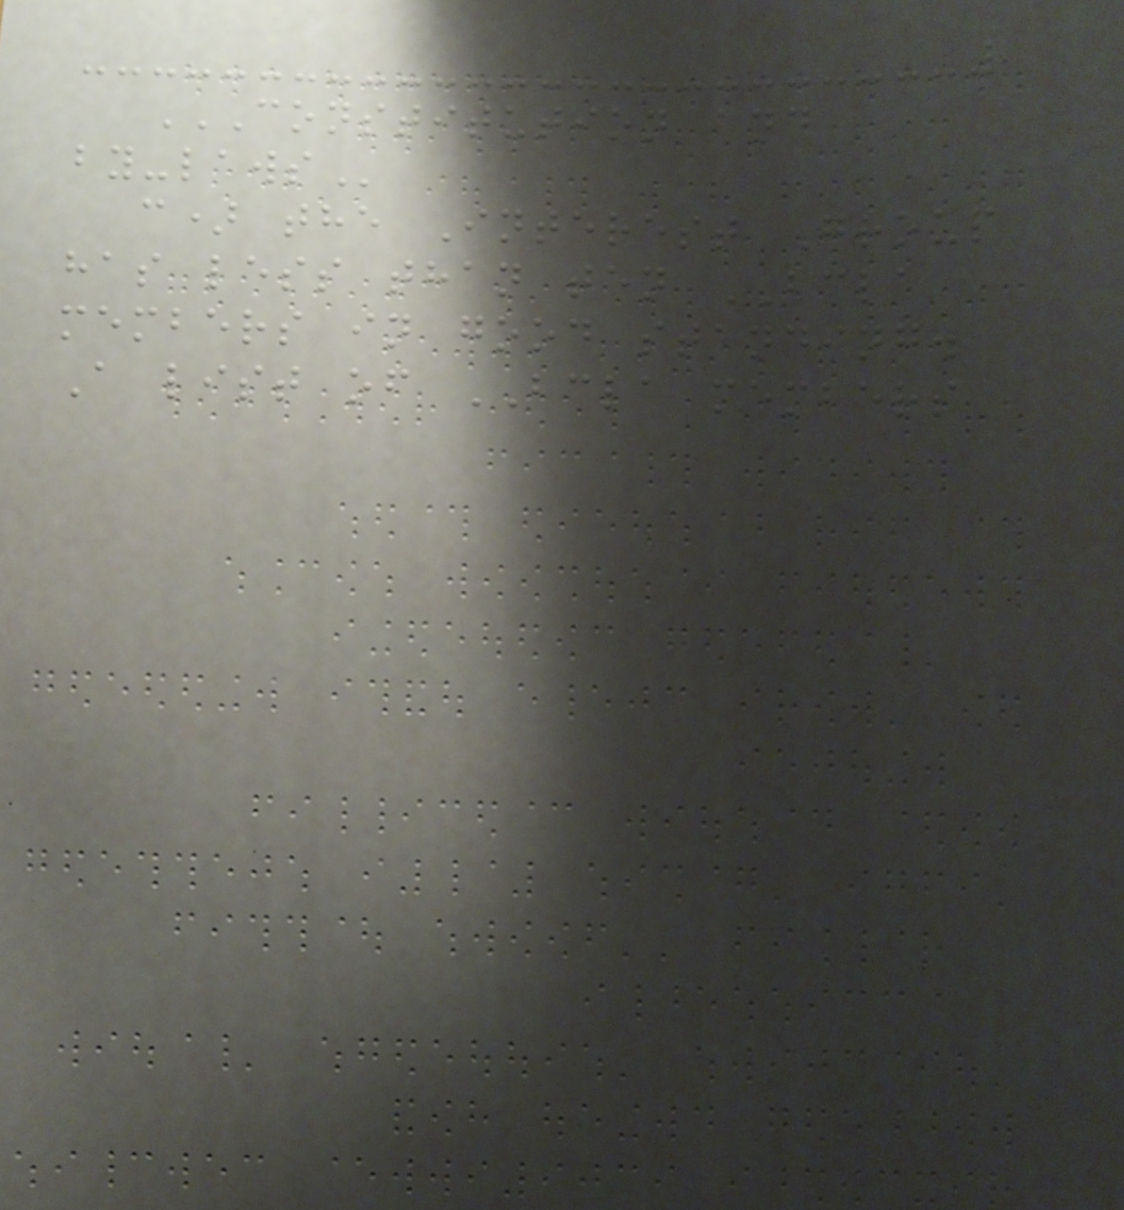CONSTITUTION AND
BY-LAWS
c) the Interest Group
has less than ten BCLA
members in good standing.
A list of BCLA members
